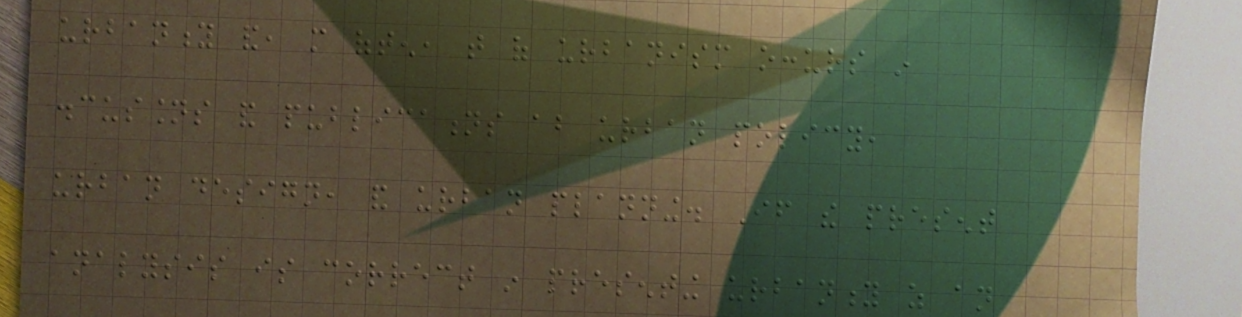urbanity and, more often, that of urbanism occurs in
discussions and publications about urban policy,
urban design, and urban planning. If the present
analysis is correct in presenting urbanity as an
